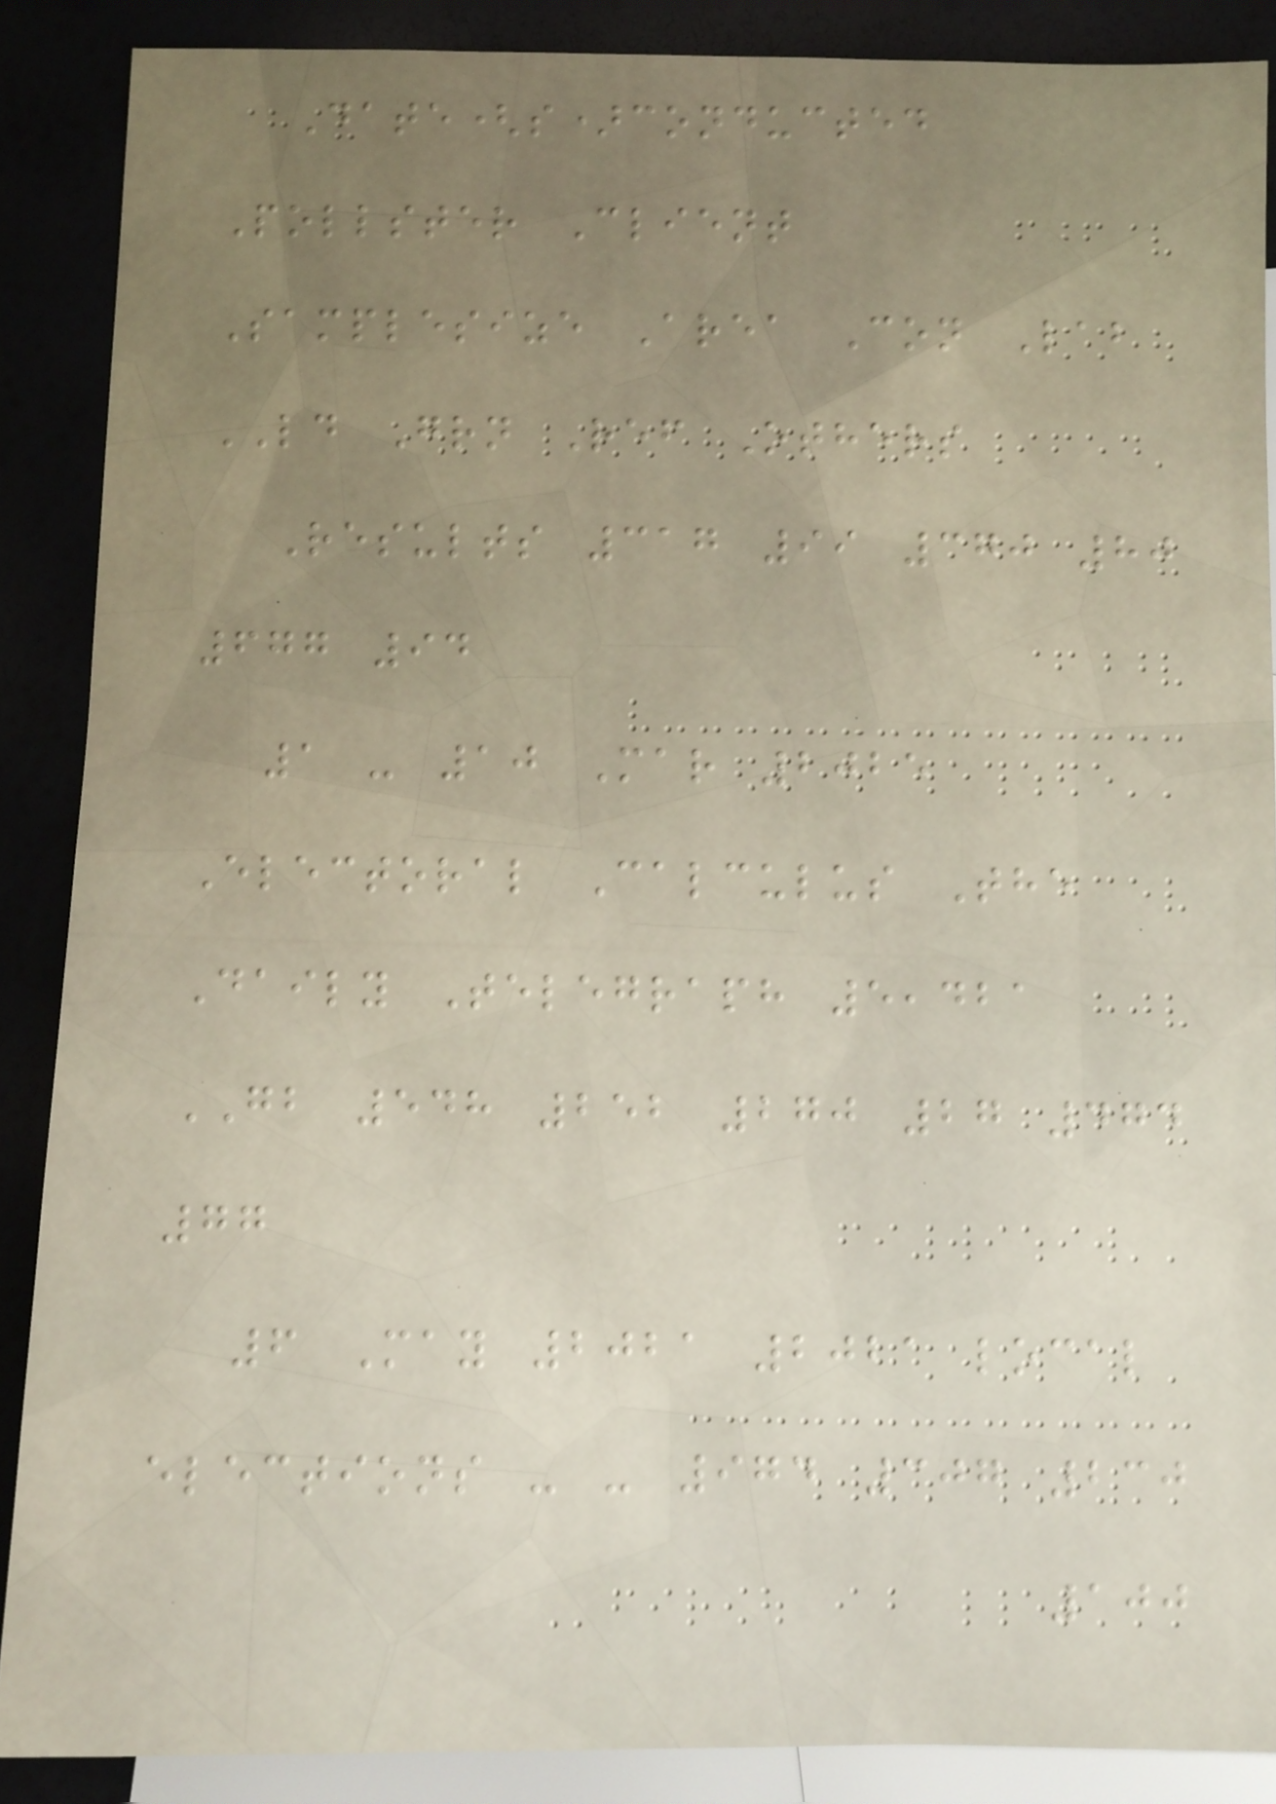Date(s)conducted
Pollster Client
Samplesize Area Con Lab
LD Grn Ref Others
Results 317 99 370 80
677 94
1 - 10 Mar 2025
Electoral Calculus The
Daily Telegraph 5,421
GB 548 252 270 27 474
77
6 May 2021 2021 local
elections - - 974 307 230
100
